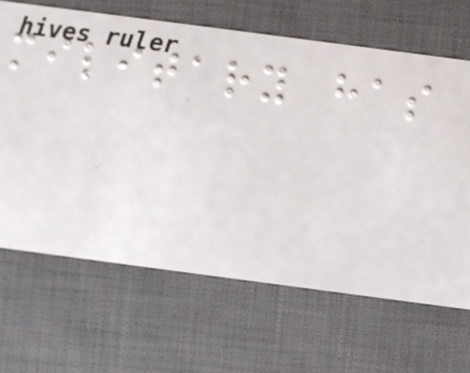military has
